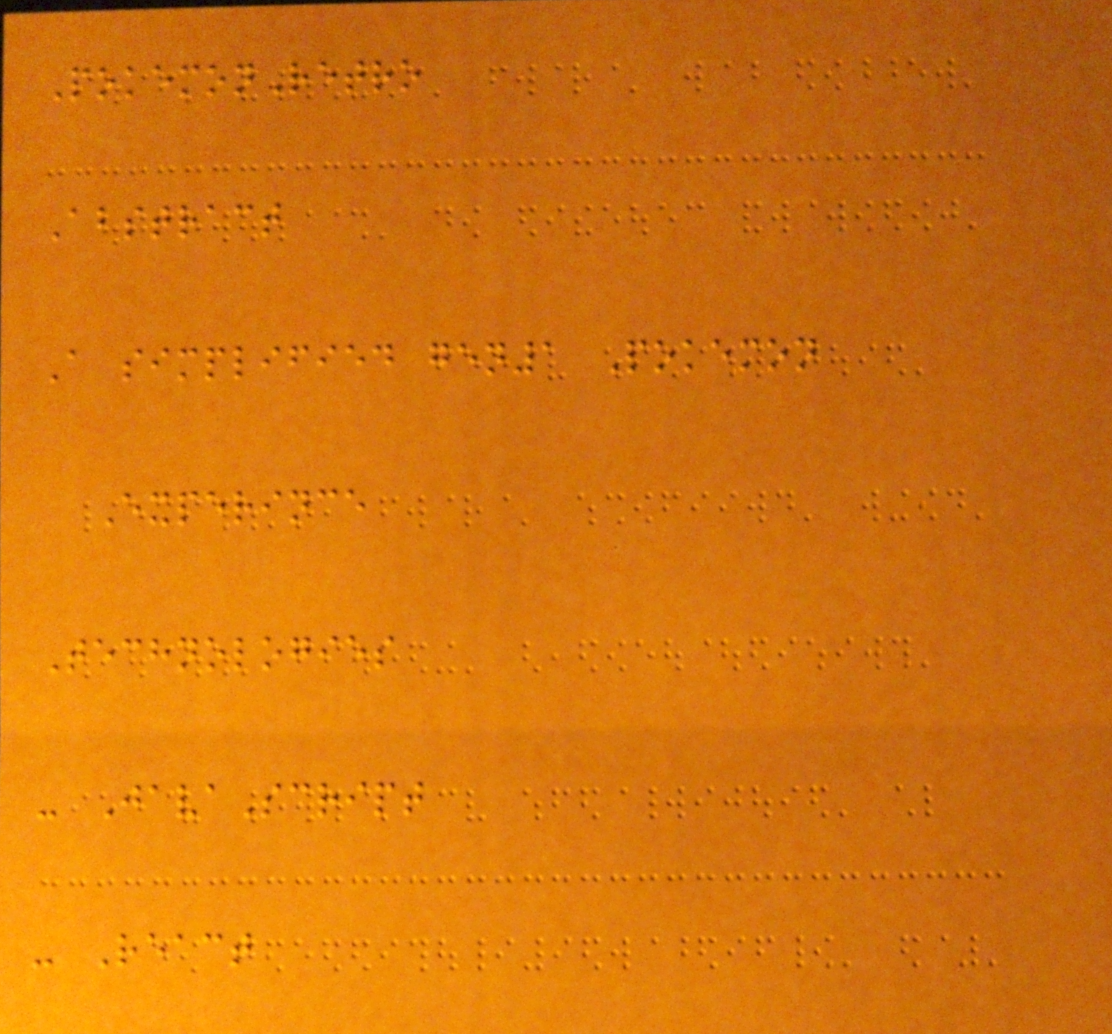PokemonRetro
Abstract
A simplified gen1 Pokemon
Experince
Technologies
- JavaScript
- React
